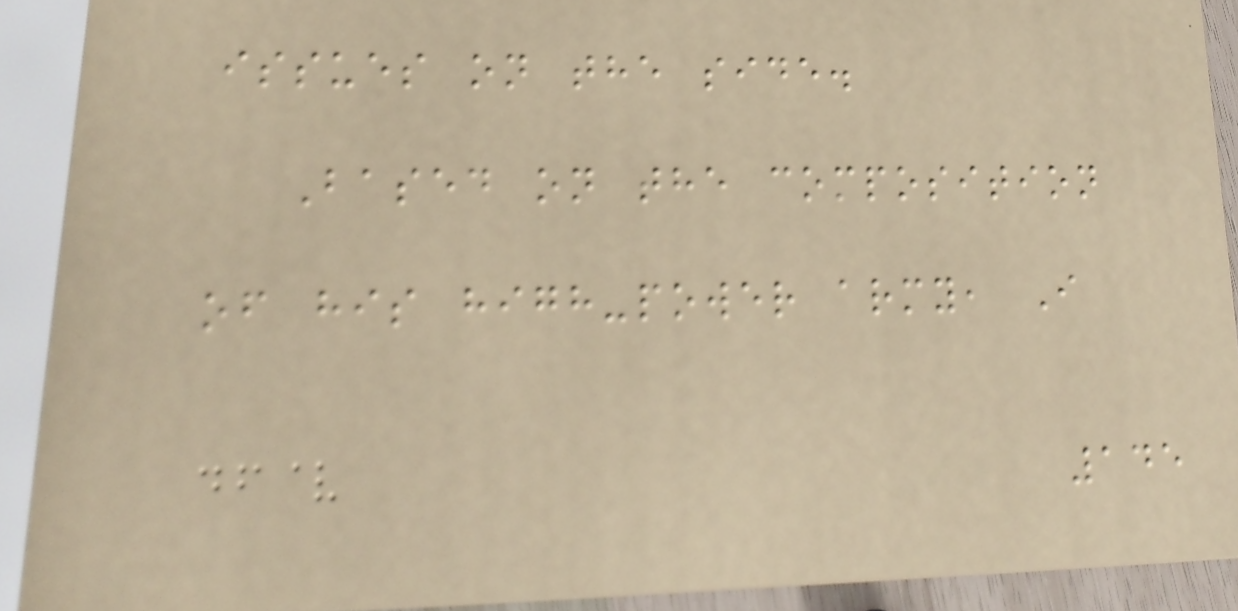issues on the side.
Based on the composition
of his high-power army, I
145
